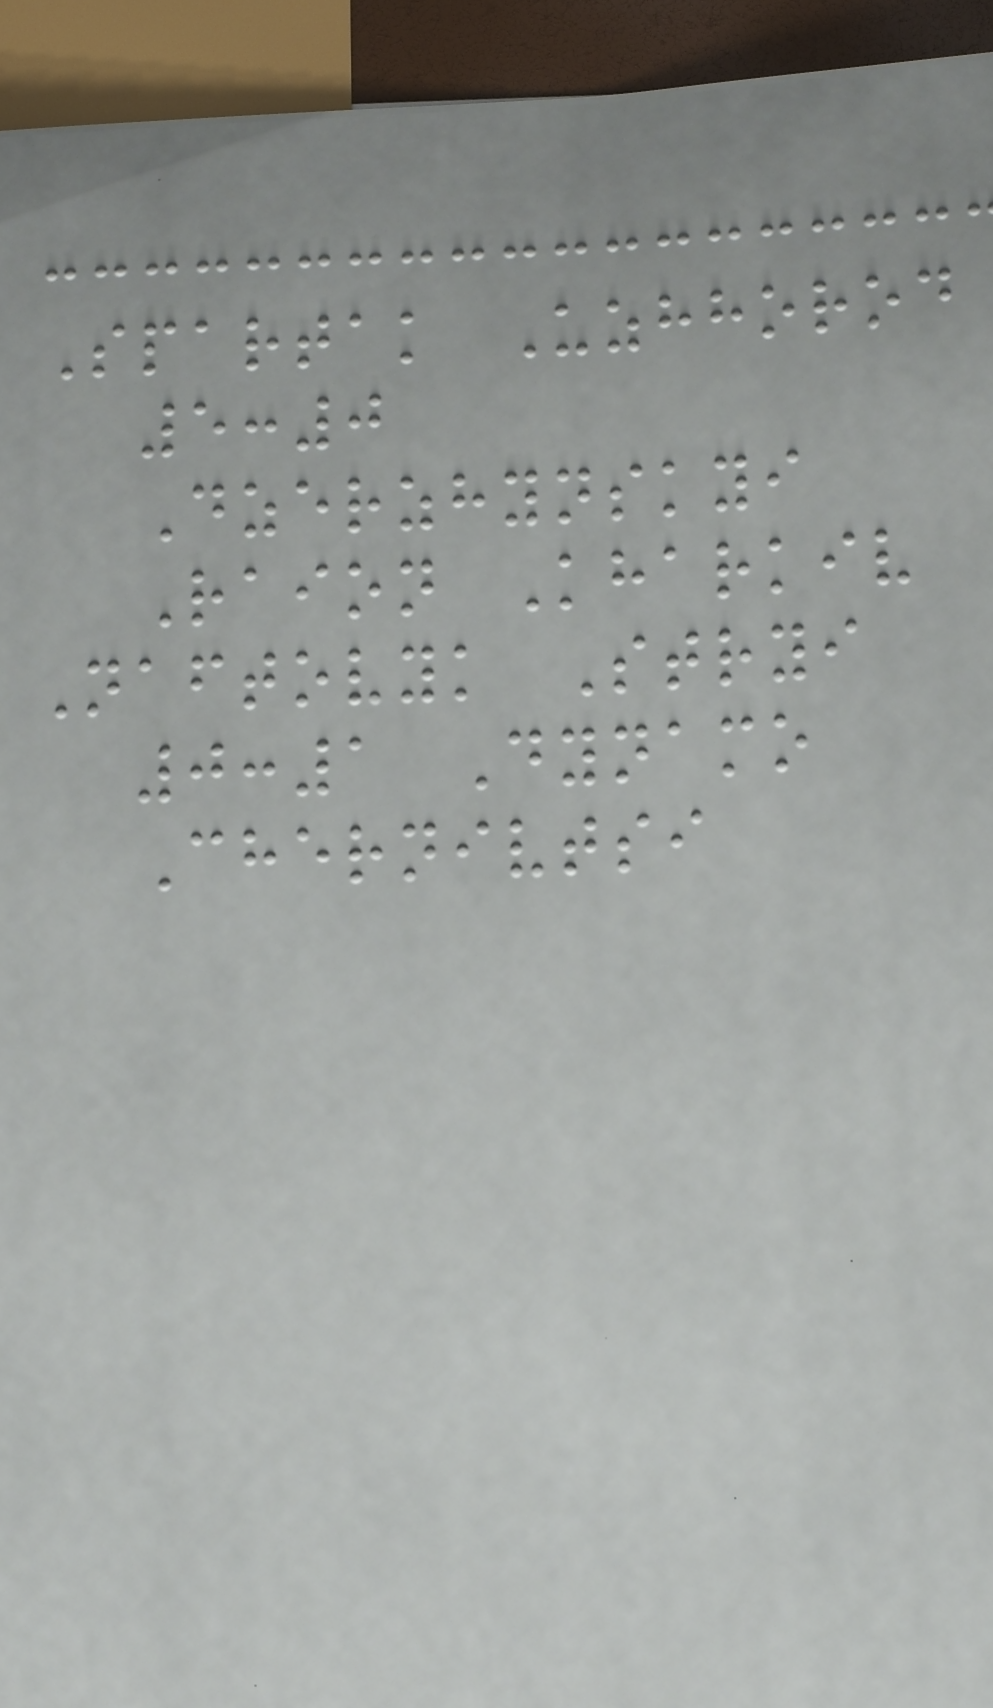Spartak Uzhhorod
5:0
Dzerzhynskyi
Raion Kharkiv
Naftovyk Stryi
0:1 Dynamo
Chernivtsi
